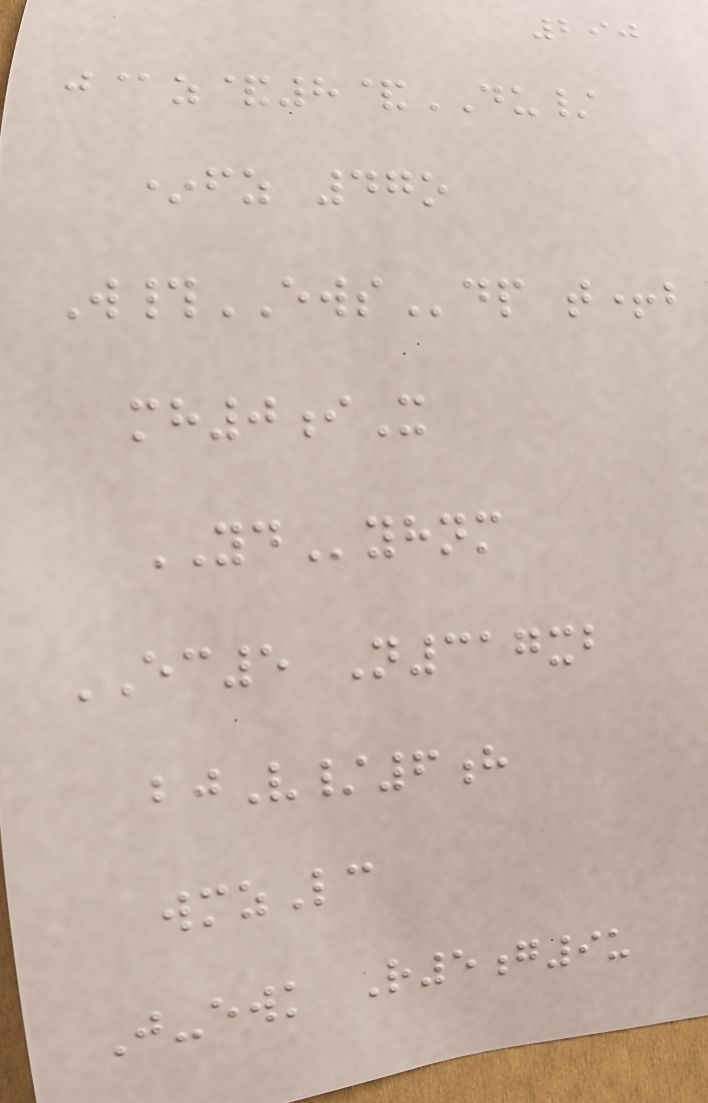290
j@z&8&DU/
*fz 47o
W#EWSdp t+b
mh0iX
YDyhnm
EC5 N317xb
bjV/6h
wmzLc
J-ewk R5g9u
